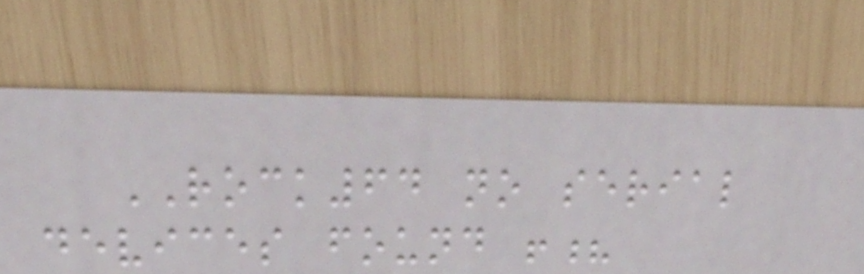ROCK64 no serial
devices found !?
